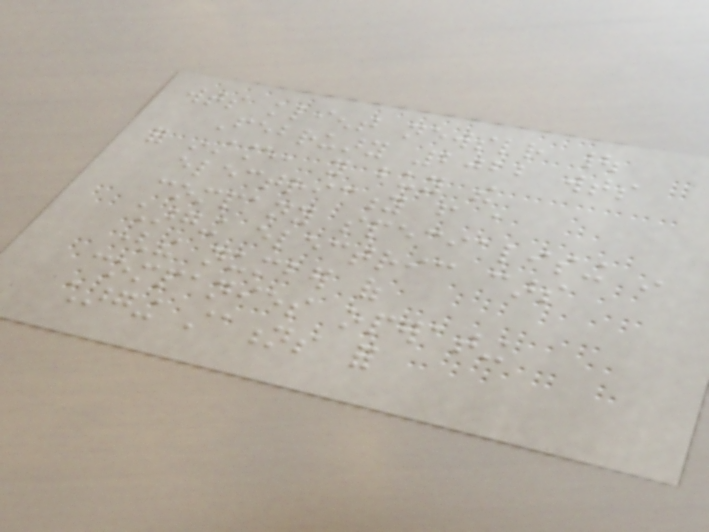wts klient newsletter |
February 2022 wts
for instance, you buy the
electricity from a
company specialising in
charging electric cars
(the number of
companies operating
charging stations for
